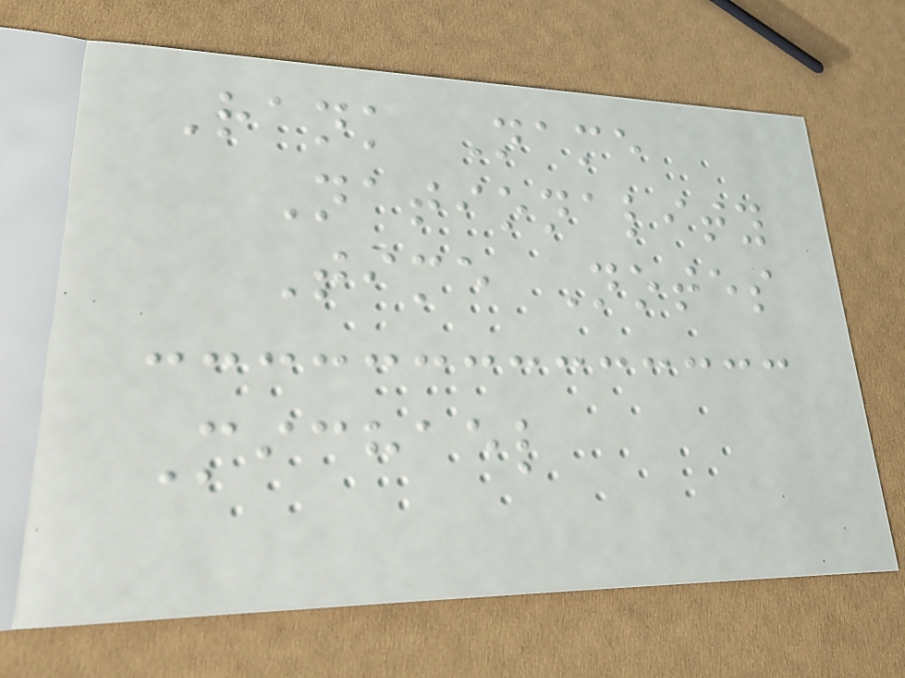Rank Name
Nationality
Time Notes
Michael
